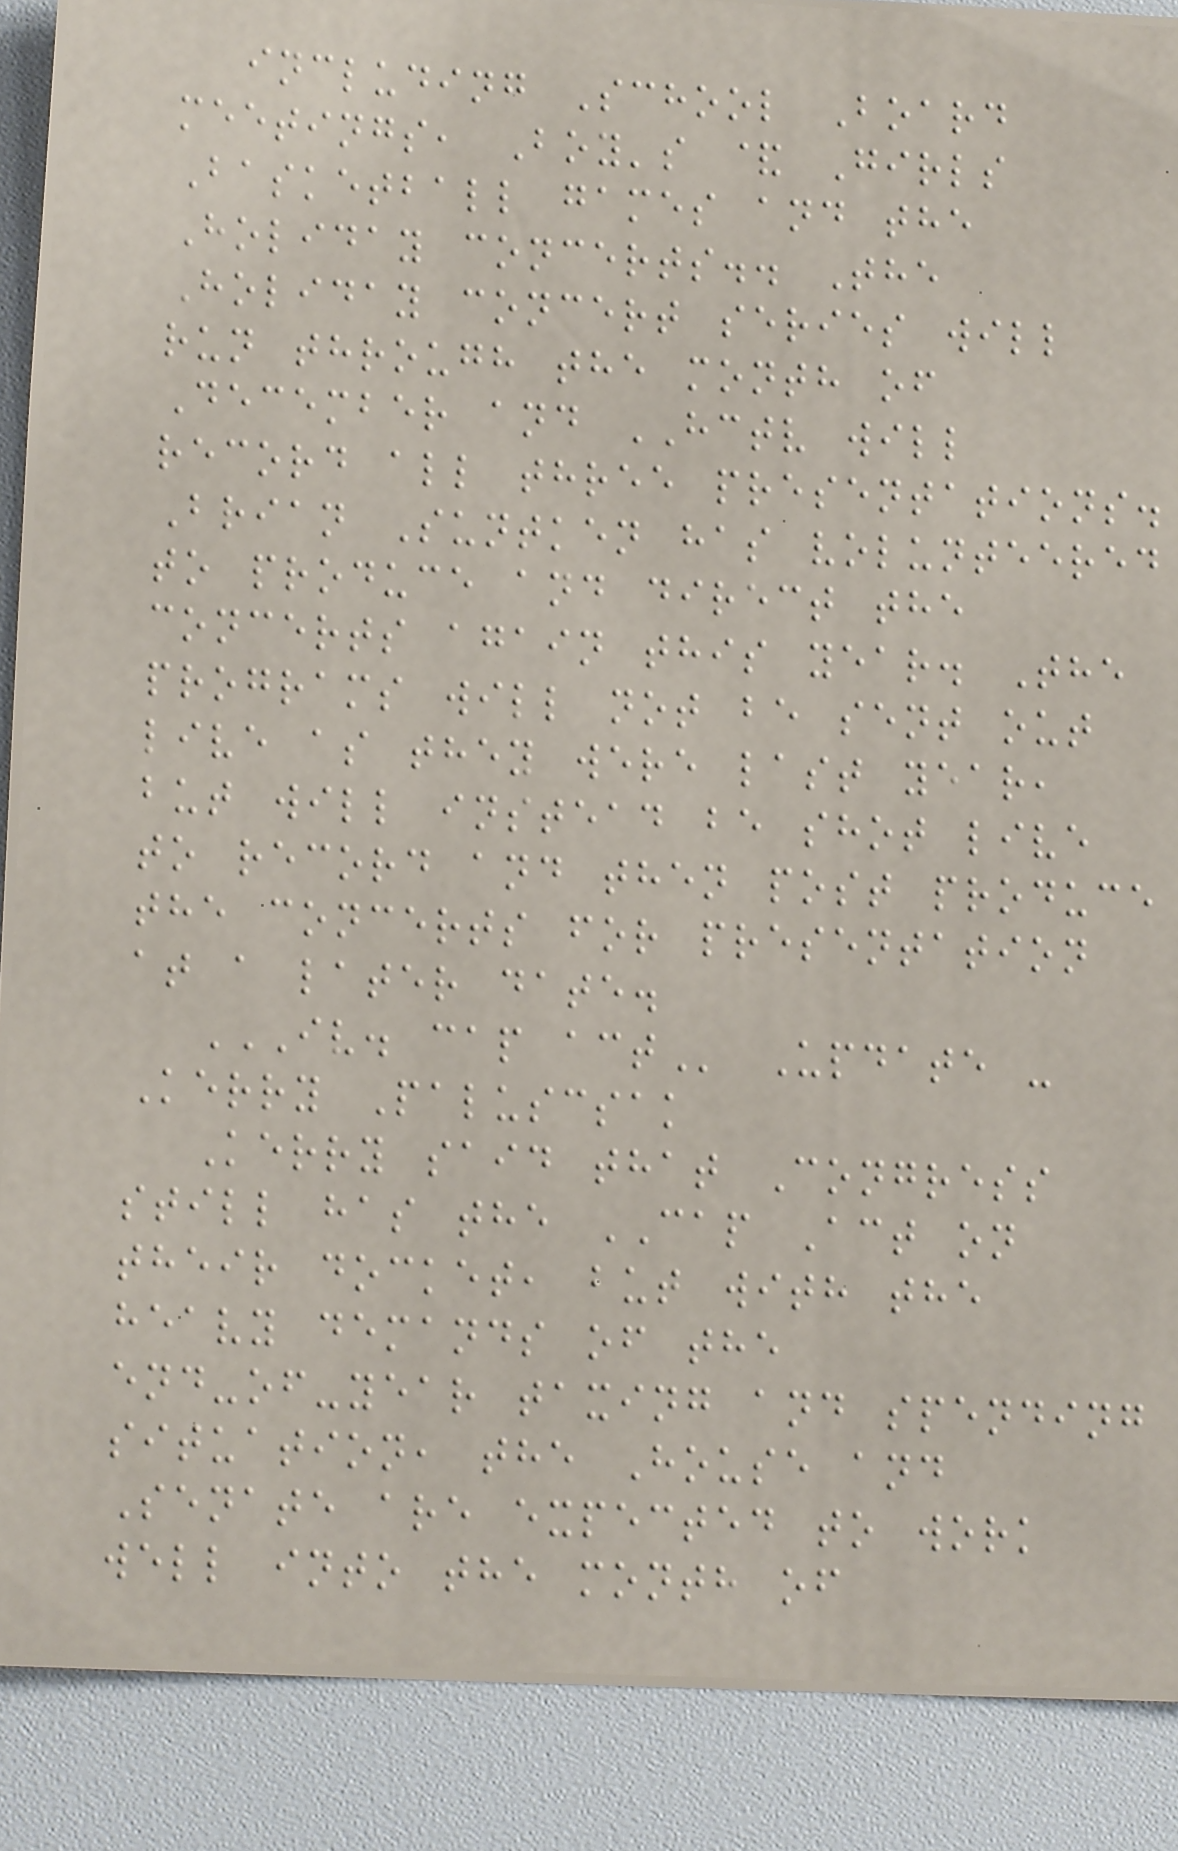including School Board
meetings, Boy's & Girls
Basketball games and the
Holiday concerts.. The
Holiday concert series will
run through the month of
December and HCTV will
record all three presentations.
Brian Suntken has volunteered
to produce and direct the
concerts again this year. The
programs will not be sent out
live as they were last year,
but will instead be shot live
to record and then post produce
the concerts for presentation
at a later date.
IV. CAP ACT Update -
Kerry Paluscsak
Kerry said that Congress
still has the CAP Act on
their docket, but with the
heavy demands of the
end-of-year taxing and spending
situation, the House and
Senate are expected to work
well into the month of
